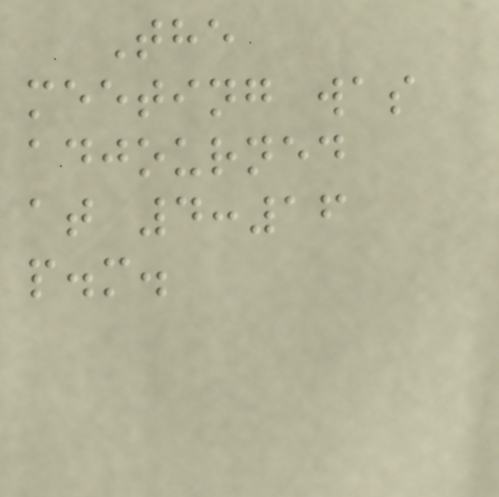The
meeting was
adjourned
at 4:16
p.m.
